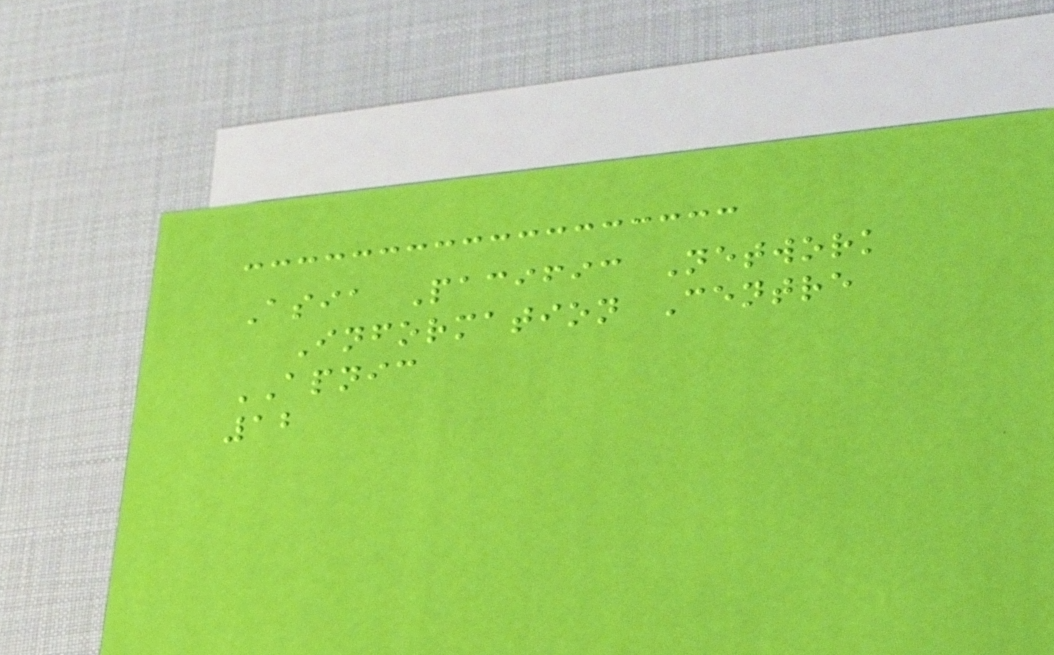Asia Pacific Network
Information Centre
APNIC
12
